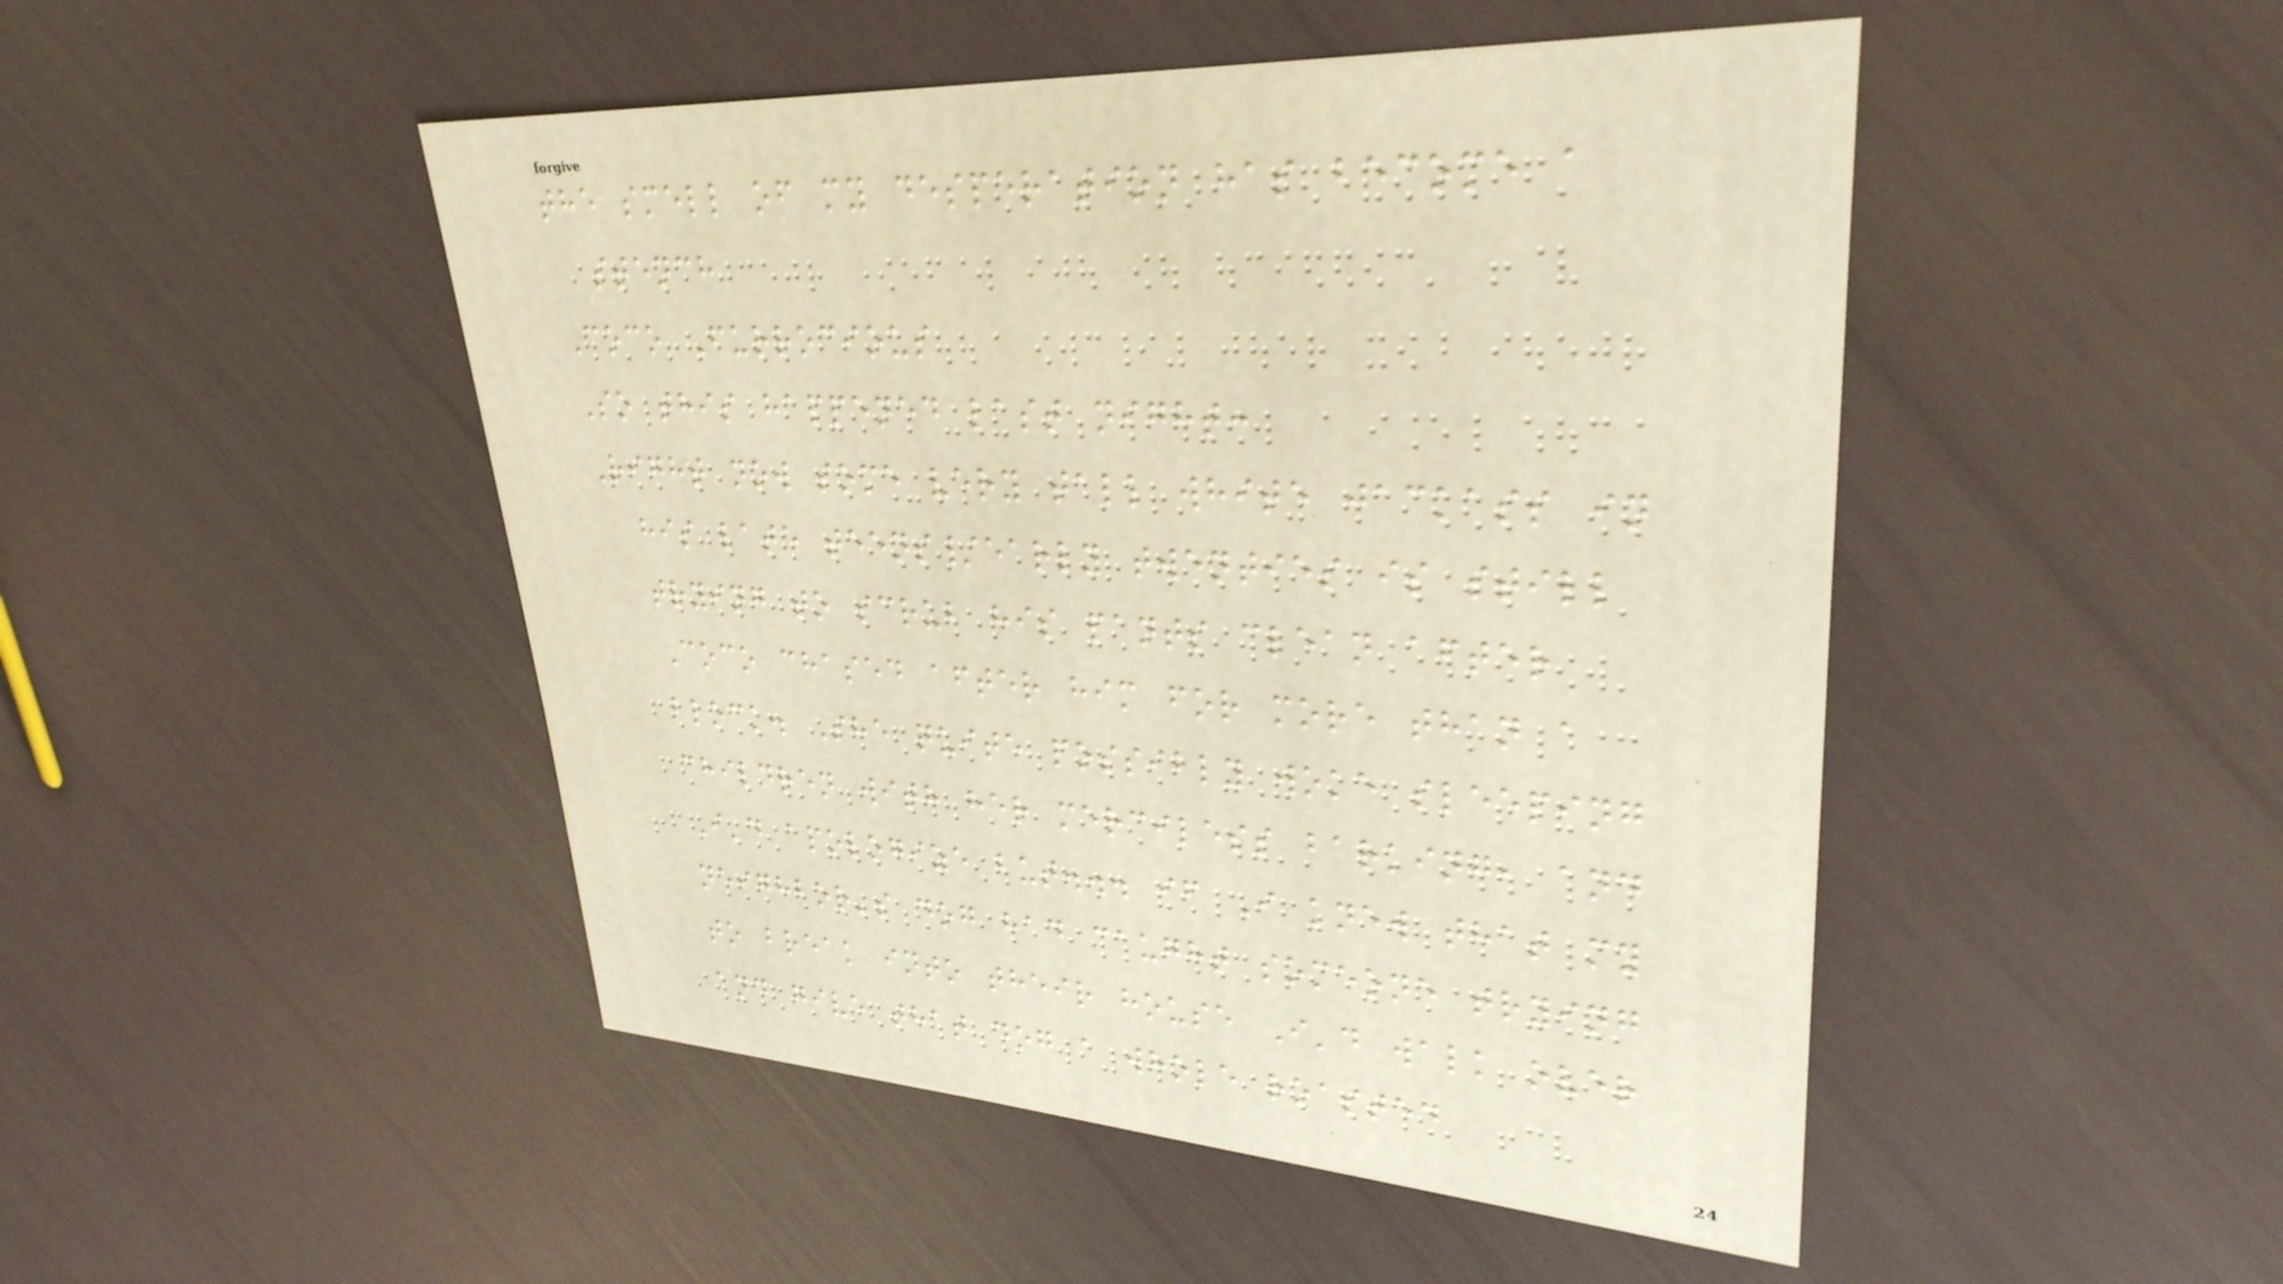the smell of my desperation has become a
stench
Coco Furrocious
So this happened last night:
Right now some very tall white jackass in
his late teens/early twenties is still
trying to scrub his pants clean after
Coco chased after him for more than a
block. She quite possibly woke sleeping
children with her merciless barking, and
I'd apologize but... if I knew that my
neighbor's dog had caught someone trying
to break into their house I'd walk over
and give that dog a whole roasted
